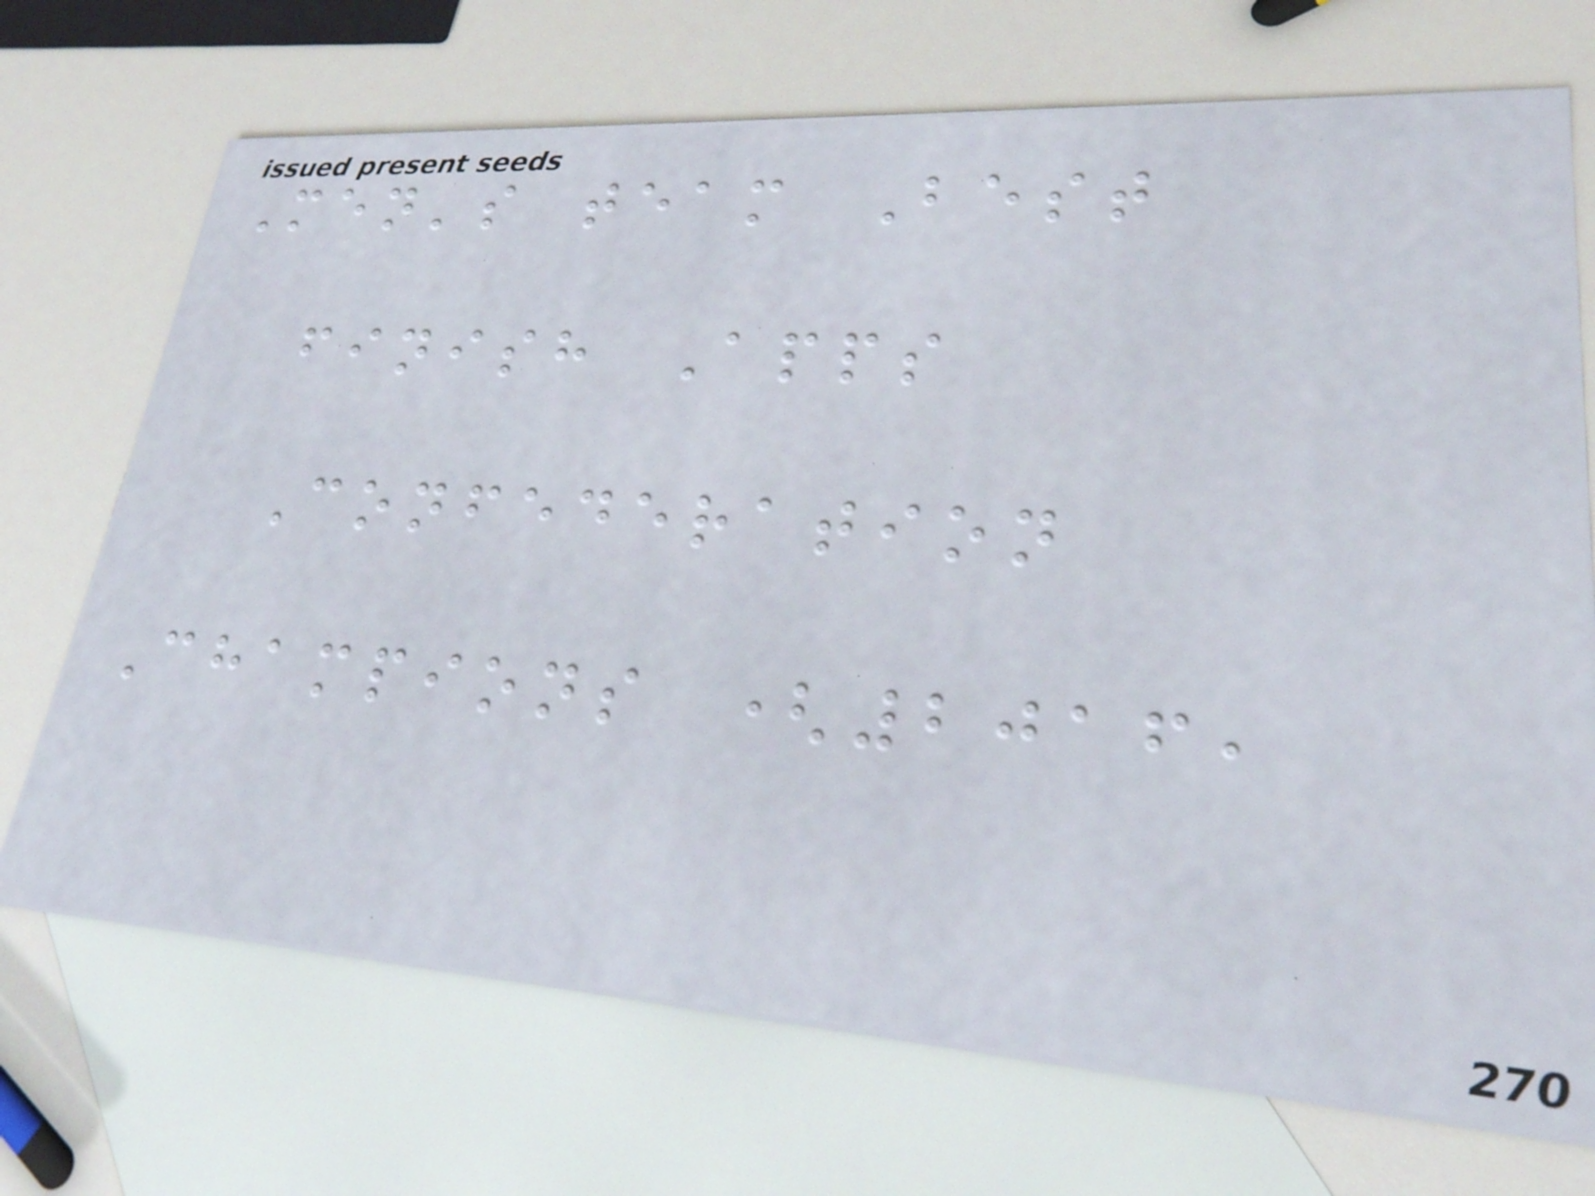Men's team Best
finish Apps
Confederation
Champions (2016,
